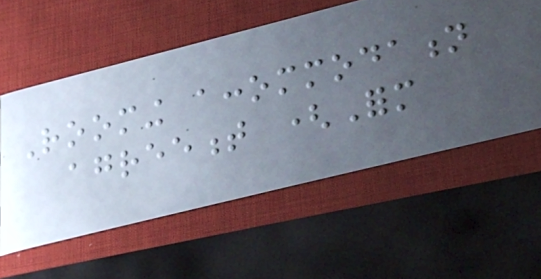Rooming accommodation
agreement (Form
